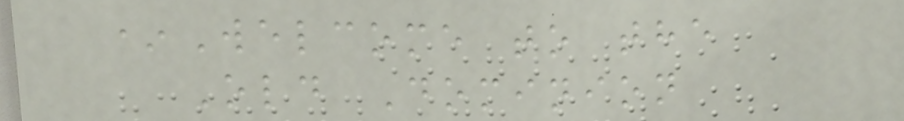*Welcome to the
Old Dominion
